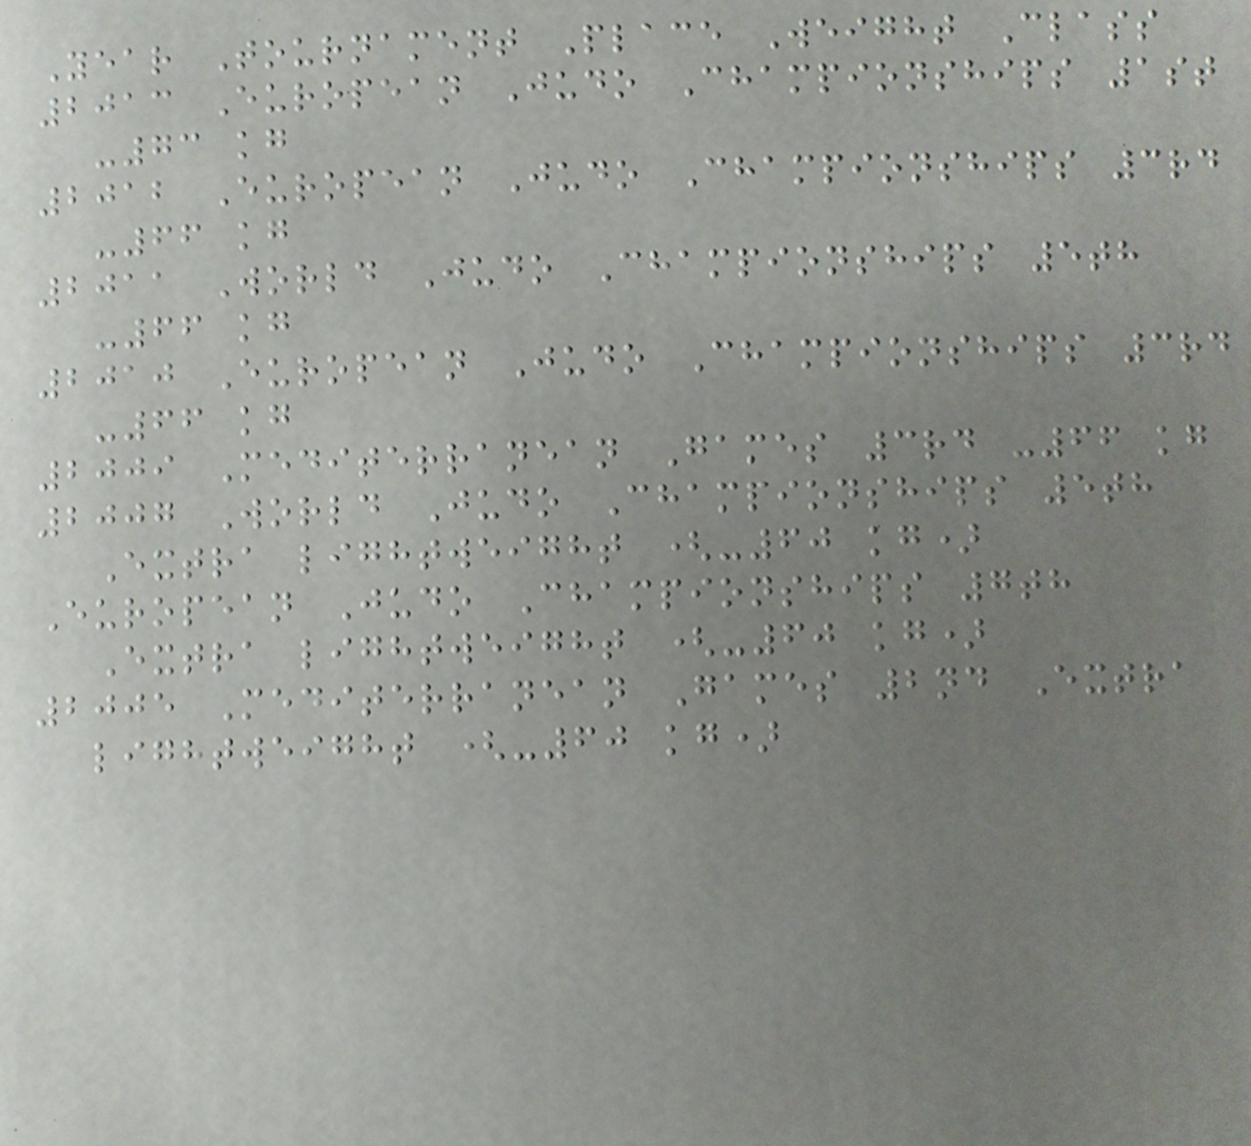Year Tournament Place Weight Class
2013 European Judo Championships 1st
-73 kg
2012 European Judo Championships 3rd
-66 kg
2011 World Judo Championships 5th
-66 kg
2010 European Judo Championships 3rd
-66 kg
2009 Mediterranean Games 3rd -66 kg
2007 World Judo Championships 5th
Extra lightweight (-60 kg)
European Judo Championships 7th
Extra lightweight (-60 kg)
2005 Mediterranean Games 2nd Extra
lightweight (-60 kg)
